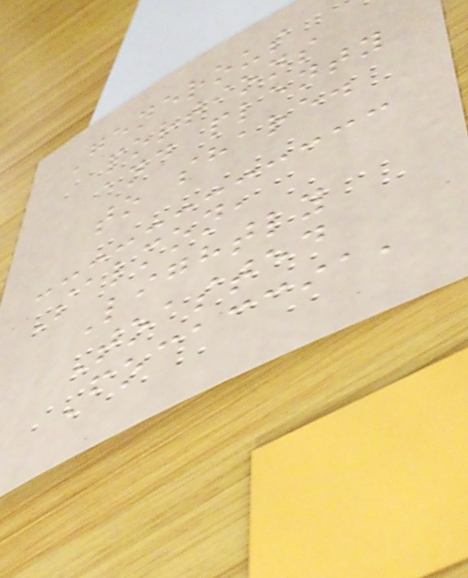Generous
portions
and plenty
to share.
Salmon,
Lightly
Toasted
Focaccia,
